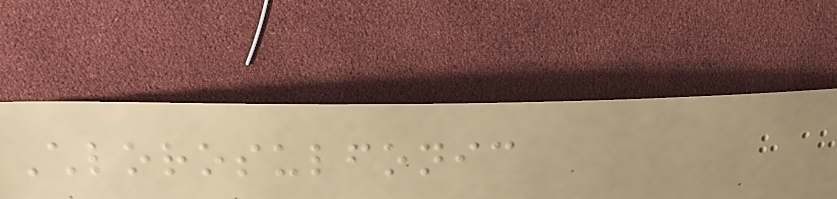Chlorosulfonic
